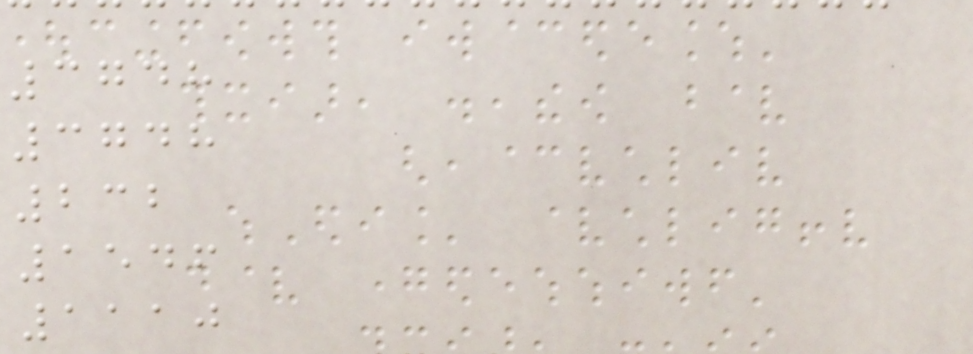3748
3748
232
1546
1110
